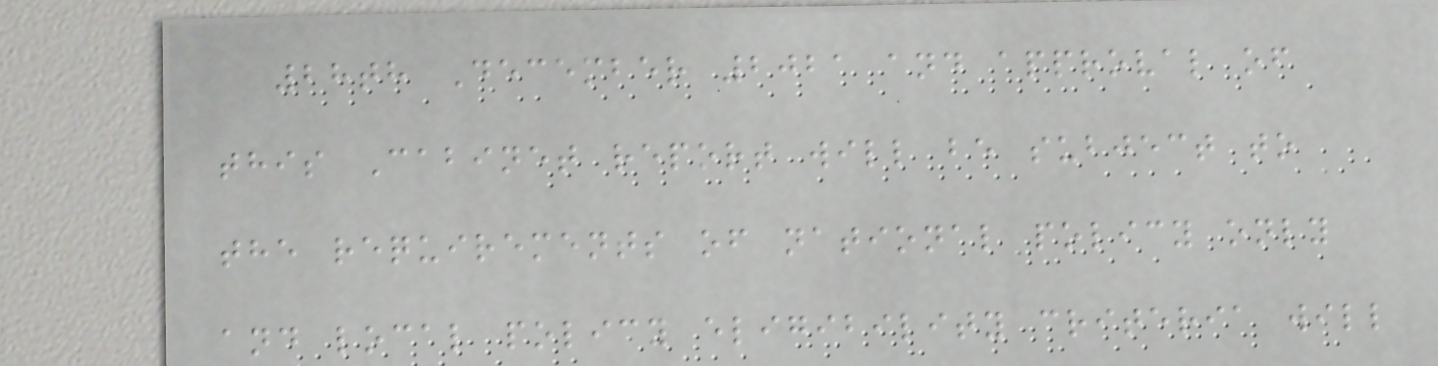28th December 2021 and approval of
this Cabinet report will be subject to
the requirements of national policy only
and local policy eligibility criteria will
